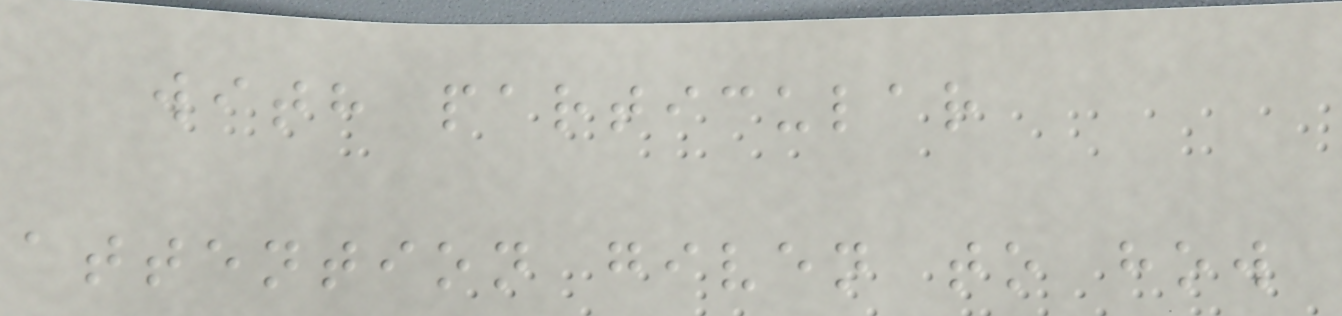with particular
attention given to how
